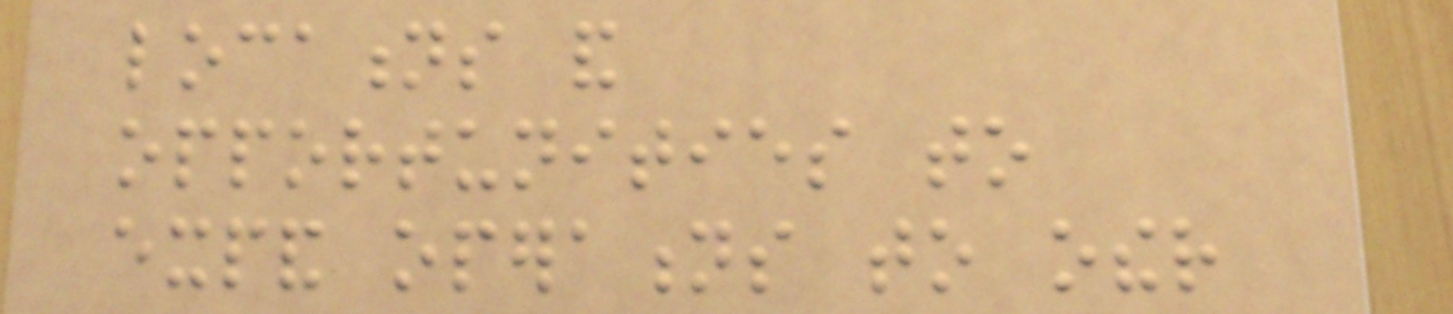locations and
opportunities to
expand operations to other
